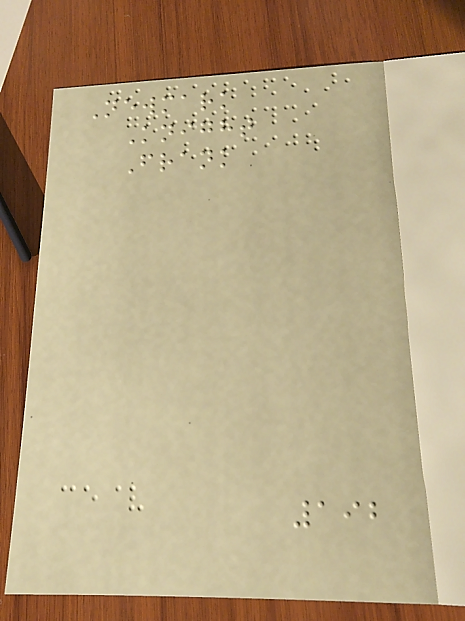Newmark
Knight
Frank
192
